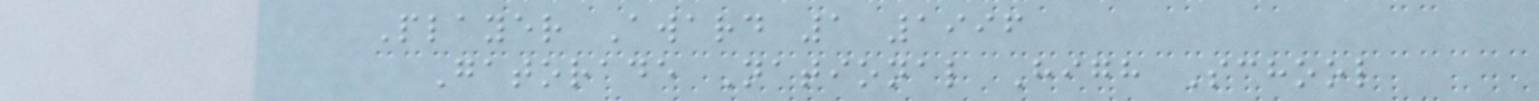Player Award 1 1996
Gatorade National High School
